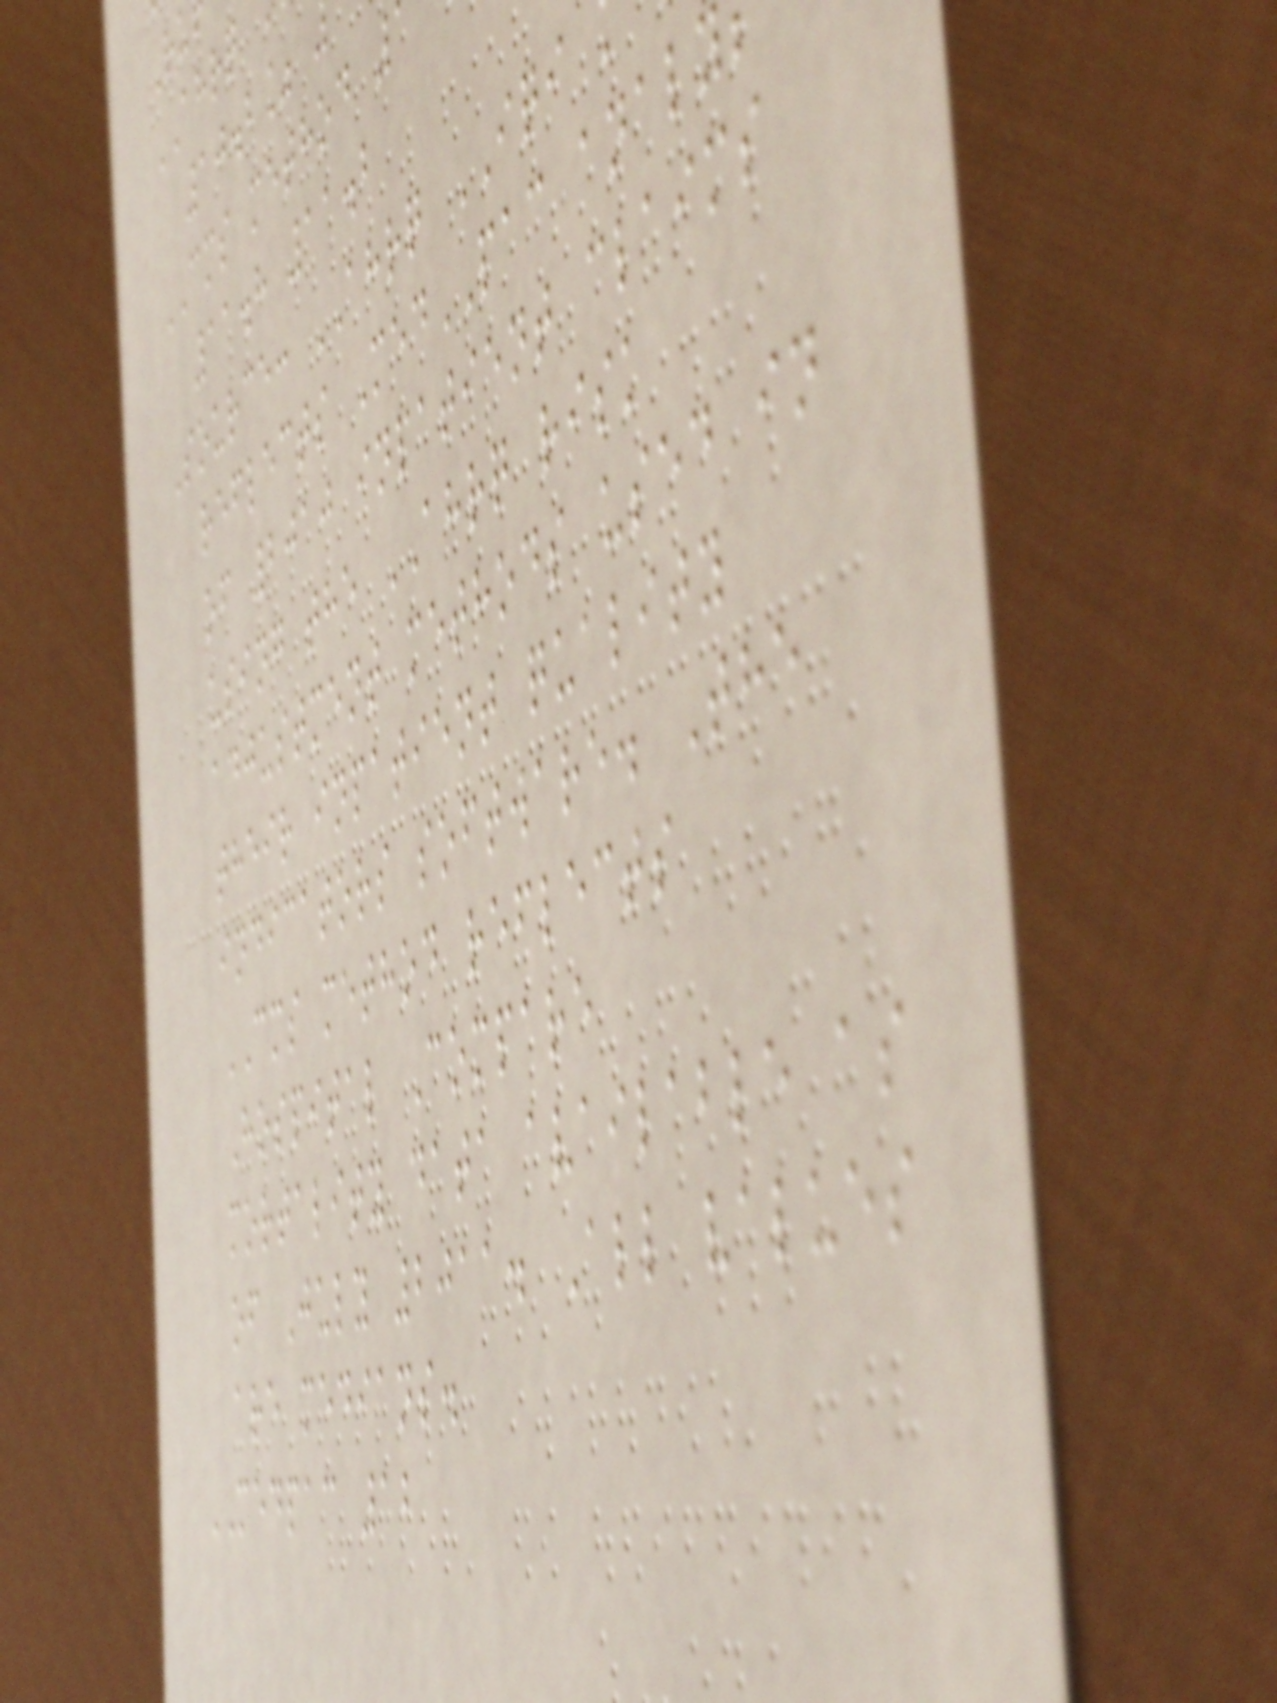10.2%
CMS method
11.8 11.2
Source: AHRQ IQI
reflects MedPAC analy
of 2010 inpatient claims
using the AHRQ risk
adjustment methods used in
their inpatient quality
indicators software. The
CMS method reflects
Hospital Compare
mortality data available as
of July 2011. All values
are medians.
MEDPAC 12
